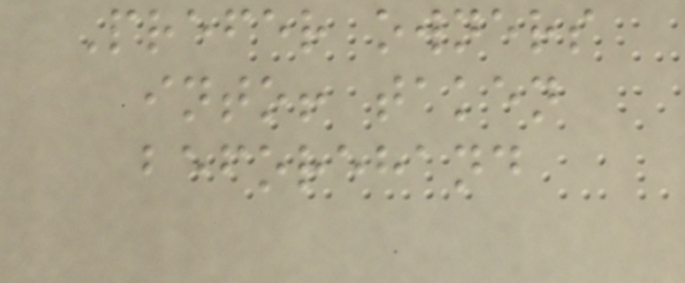Prefer owners
into! taken
beforehand
